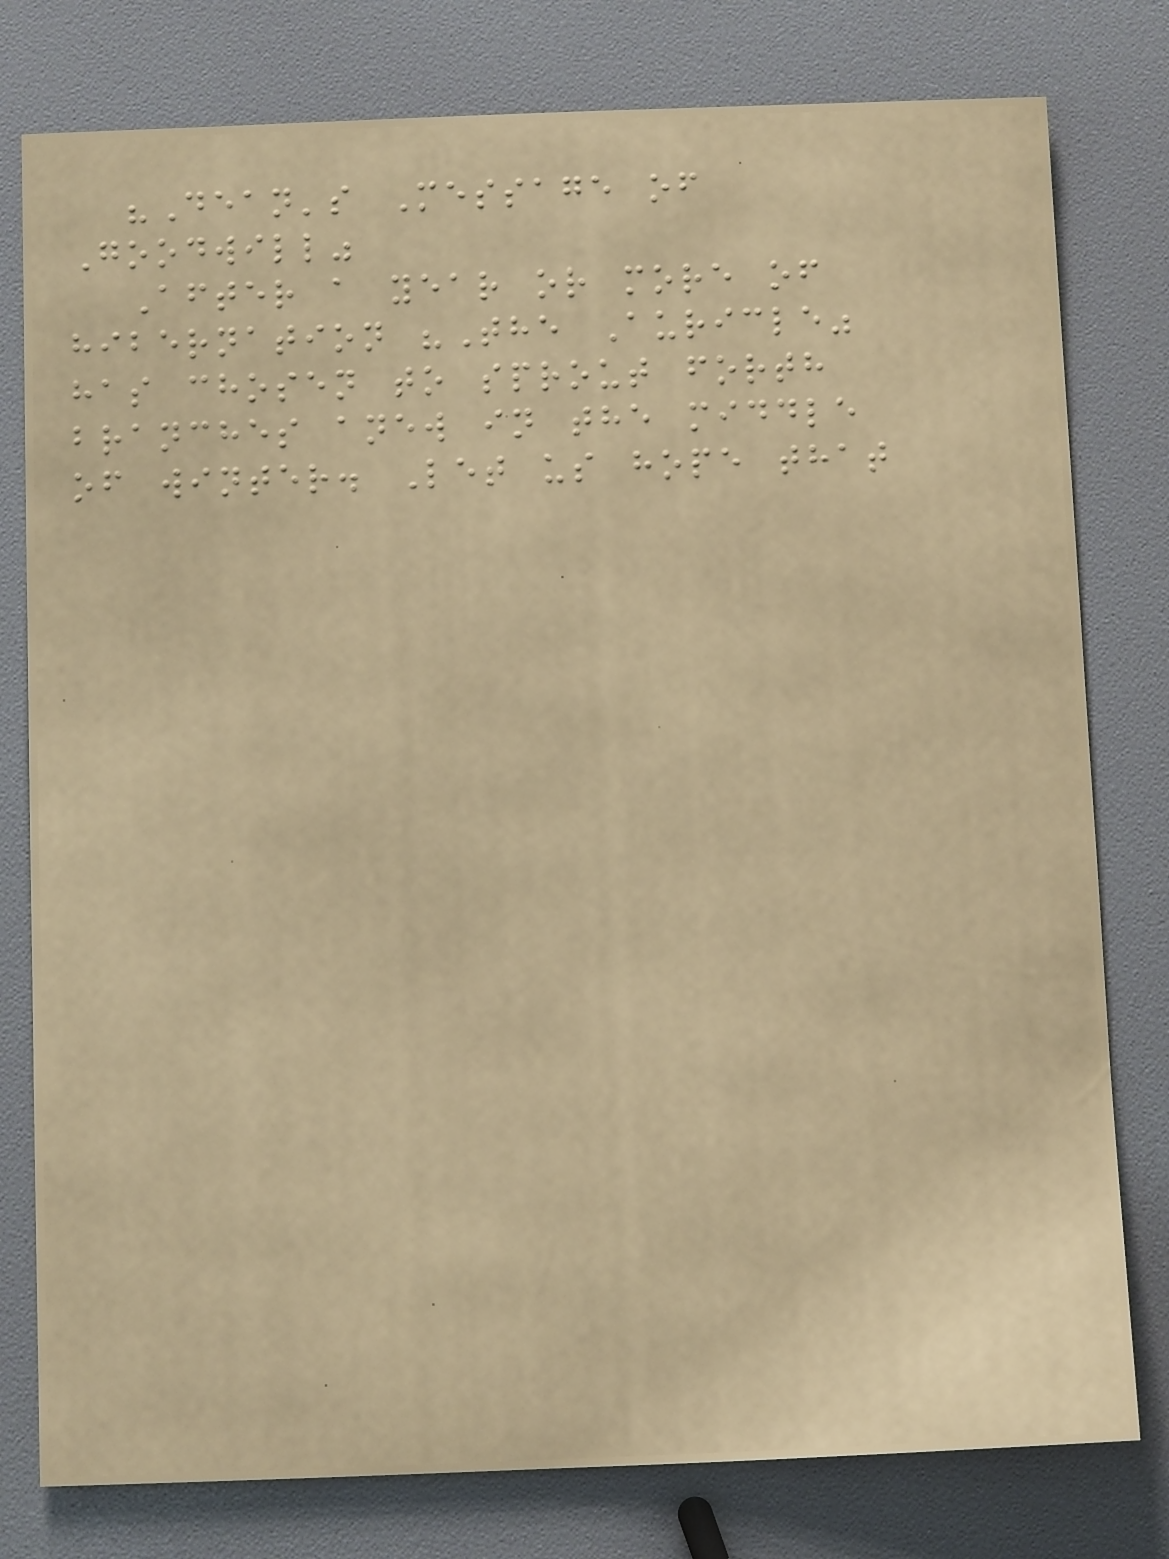"Dean's Message of
Goodwill"
After a year or more of
hibernation "The Auricle"
has chosen to sprout forth
branches anew in the middle
of winter. Let us hope that
